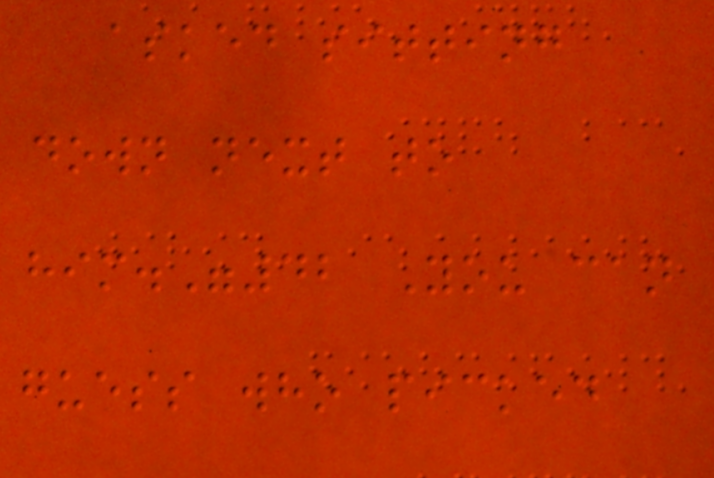asked sitting
down next to
him."42 You can
guess who picked
